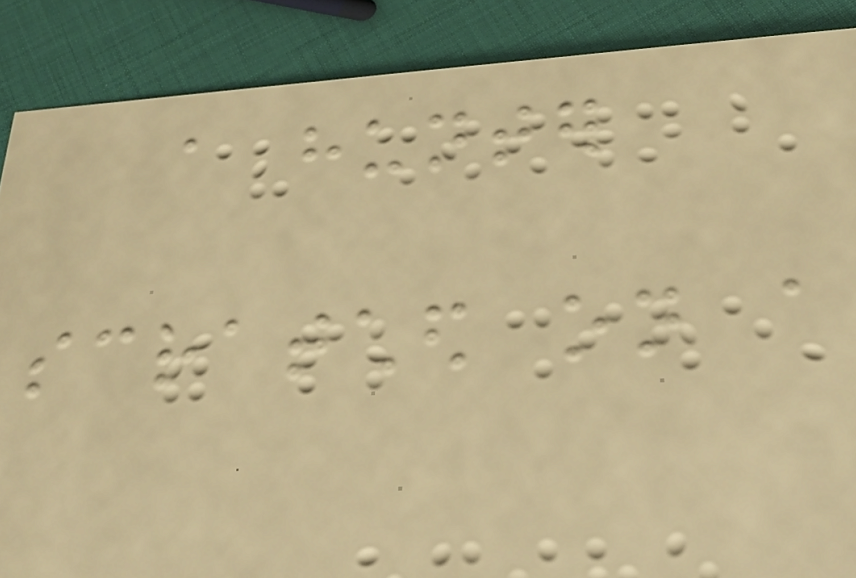a hunter
scratched on a
